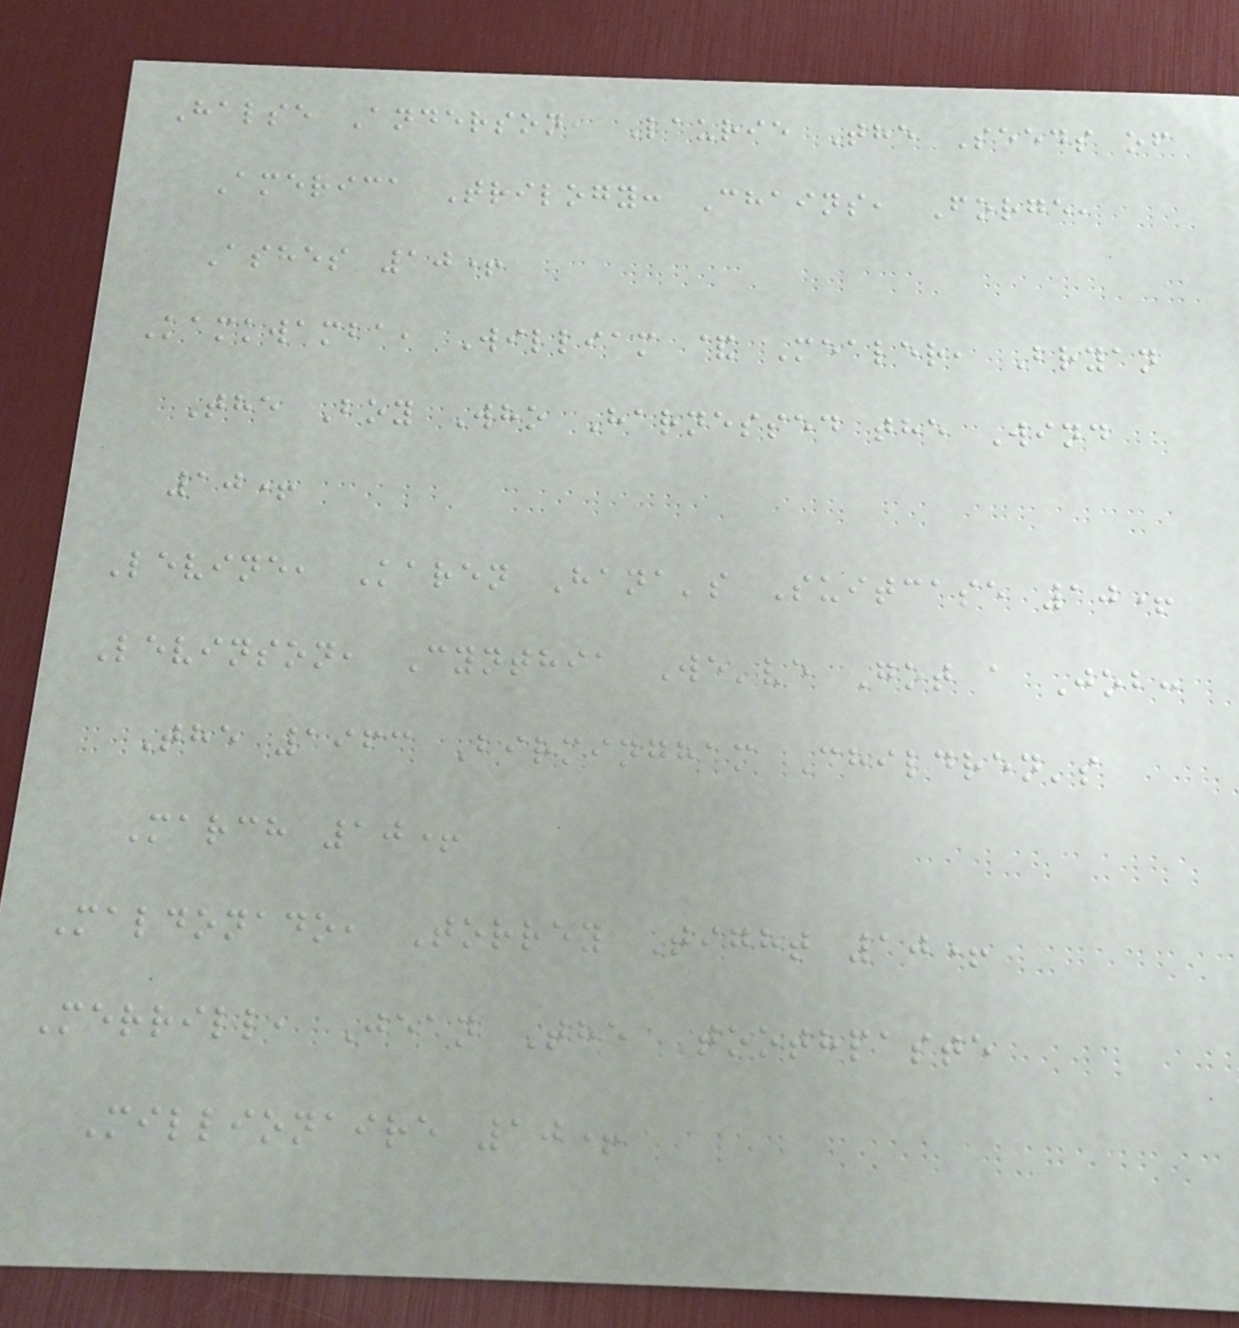Halse Anderson, Laurie The Seeds of
America Trilogy: Chains, Forge,
Ashes 10+
Kamkwamba, William & Mealer, Bryan
The Boy Who Harnessed the Wind
10+
Levine, Karen Hana's Suitcase 10+
Levinson, Cynthia We've Got a Job:
The 1963 Birmingham Children's
March 10+
Maldonado, Torrey Tight 10+
Merrill, Jean The Toothpaste
Millionaire 10+
